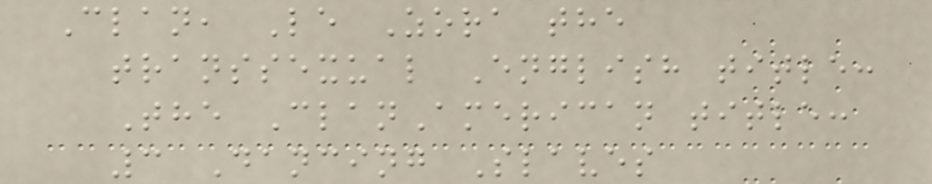Clan, Le Zora the
transsexual English title:
The ClanAmerican title:
3 Dancing Slaves
